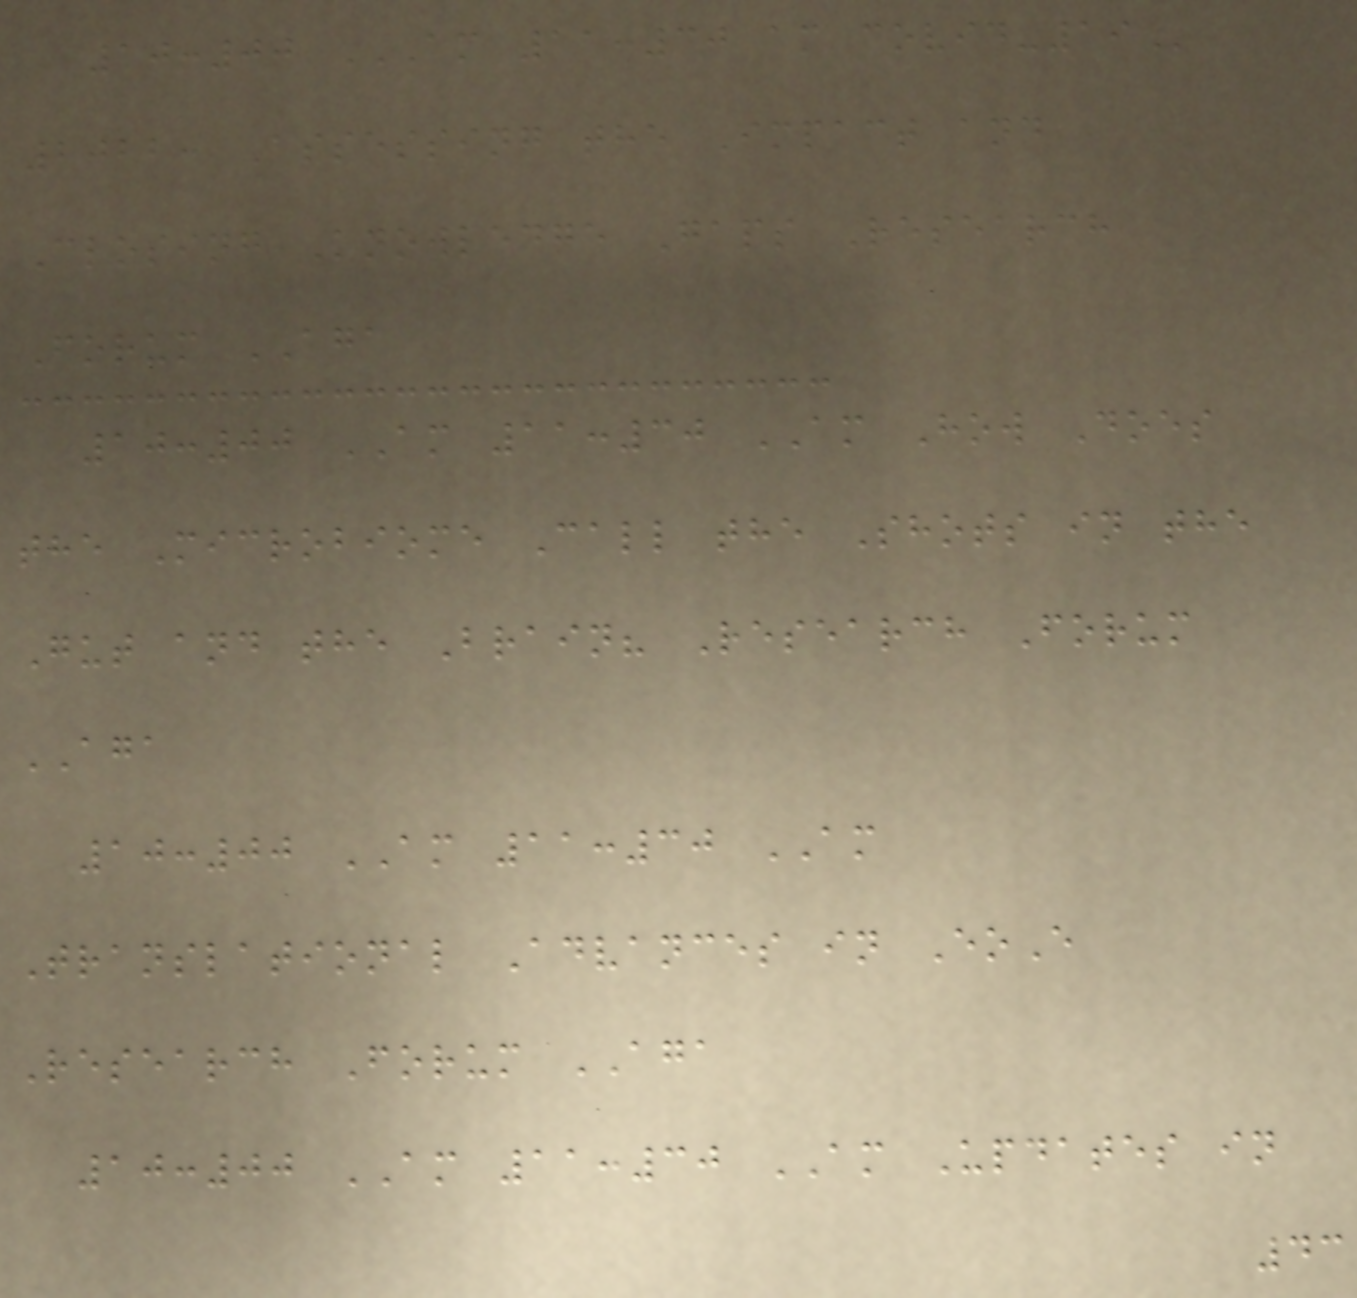10:00 AM 11:30 AM COVID-19
2022: Assessing the Impact and
Closing Knowledge Gaps Research
Forum AGA
10:00 AM 11:30 AM How Does
the Microbiome Call the Shots in the
Gut and the Brain? Research Forum
AGA
10:00 AM 11:30 AM
Translational Advances in EoE
Research Forum AGA
10:00 AM 11:30 AM Updates in
43
